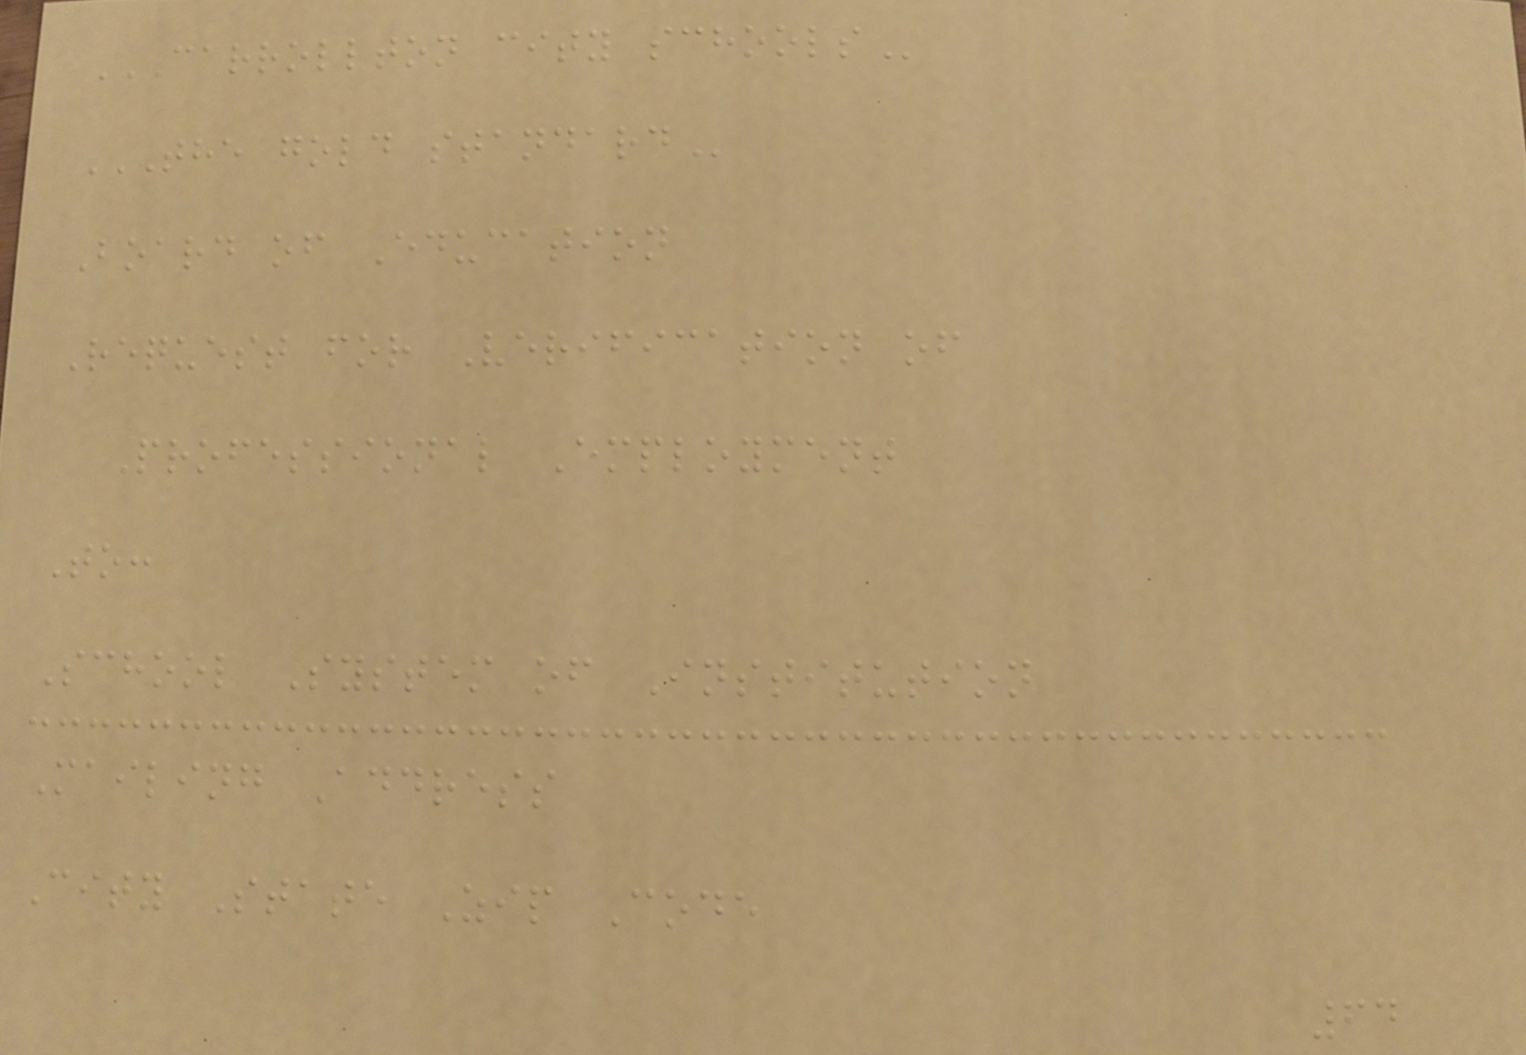CARROLLTON CITY SCHOOLS
THE GOLD STANDARD
Board of Education
Request for Verification of
Professional Employment
To:
School System of Institution
Mailing Address
City State Zip Code
64
